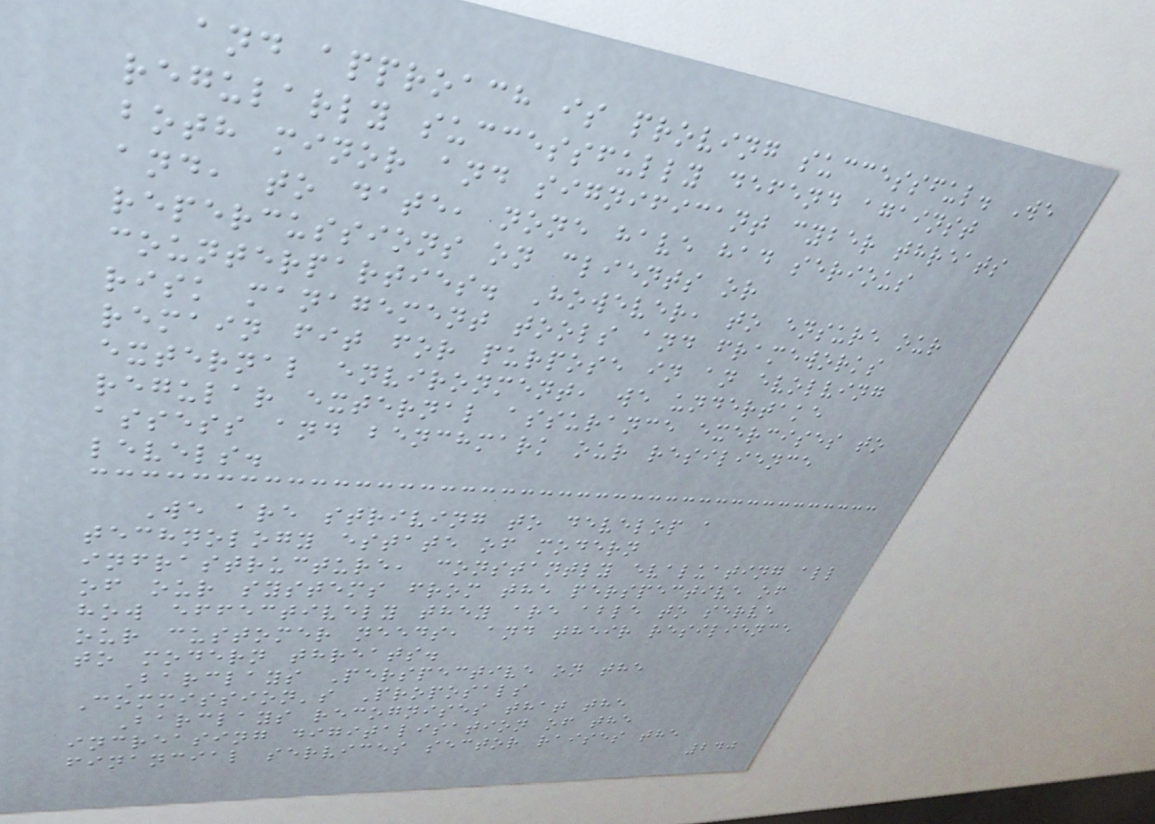and approach is proving successful. We
regularly successfully defend against
both minor and significant cyber threats
and, to date, none have had serious
repercussions on clients or
counterparties. However, to ensure our
risk management tools and frameworks
remain fit for purpose in an evolving
external environment, we undertake
regular external assurance exercises to
assess and benchmark our resilience
levels.
We are striving to develop a
technology estate of modern
infrastructure, constantly evaluating all
of our systems from the perspective of
how effectively they are able to serve
our customer needs, and their resilience
to modern threats.
Barclays Perspective on the
Commission's Proposals
Barclays recognises that the
increasing digitalisation of the
financial services sector raises the
240
